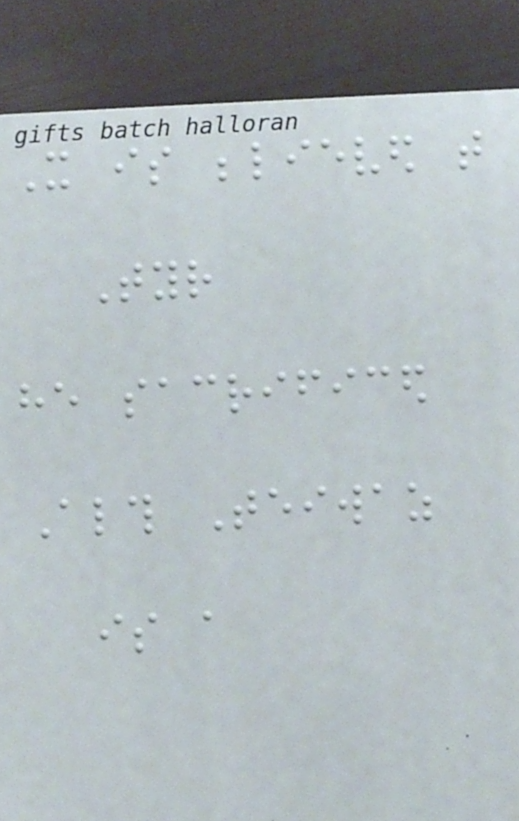It is believed that
Tyr
he sacrificed
Although Teiwaz
is a
